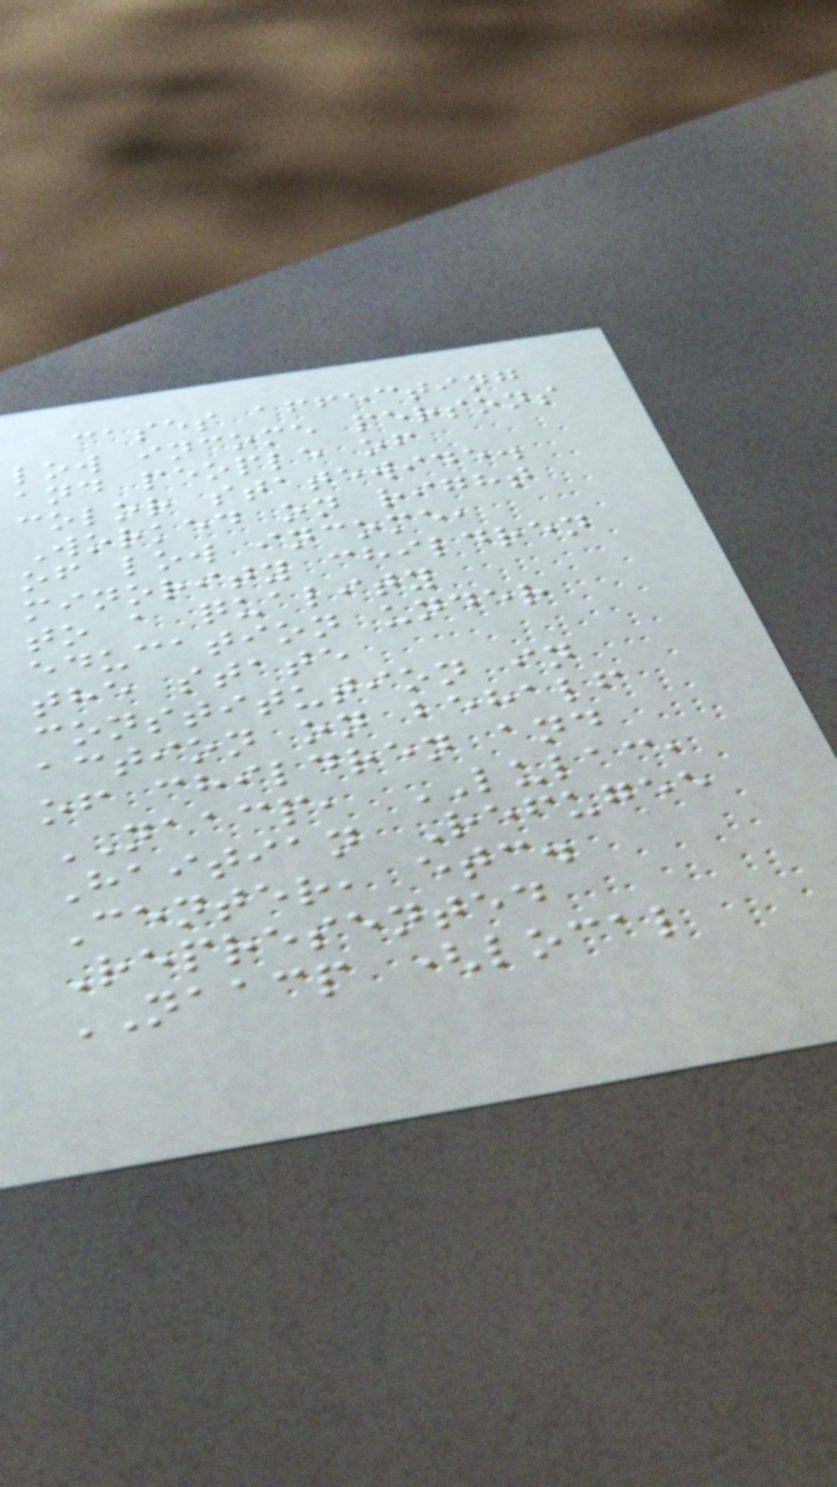cases affecting
low income persons
and people of
color statewide.
Worked on right
of low income,
minority children
to a quality
education under
the state
constitution in
action on behalf
of children and
NAACP, LULAC,
Haitian Refugee
Center, etc.
Represented
NAACP (local
